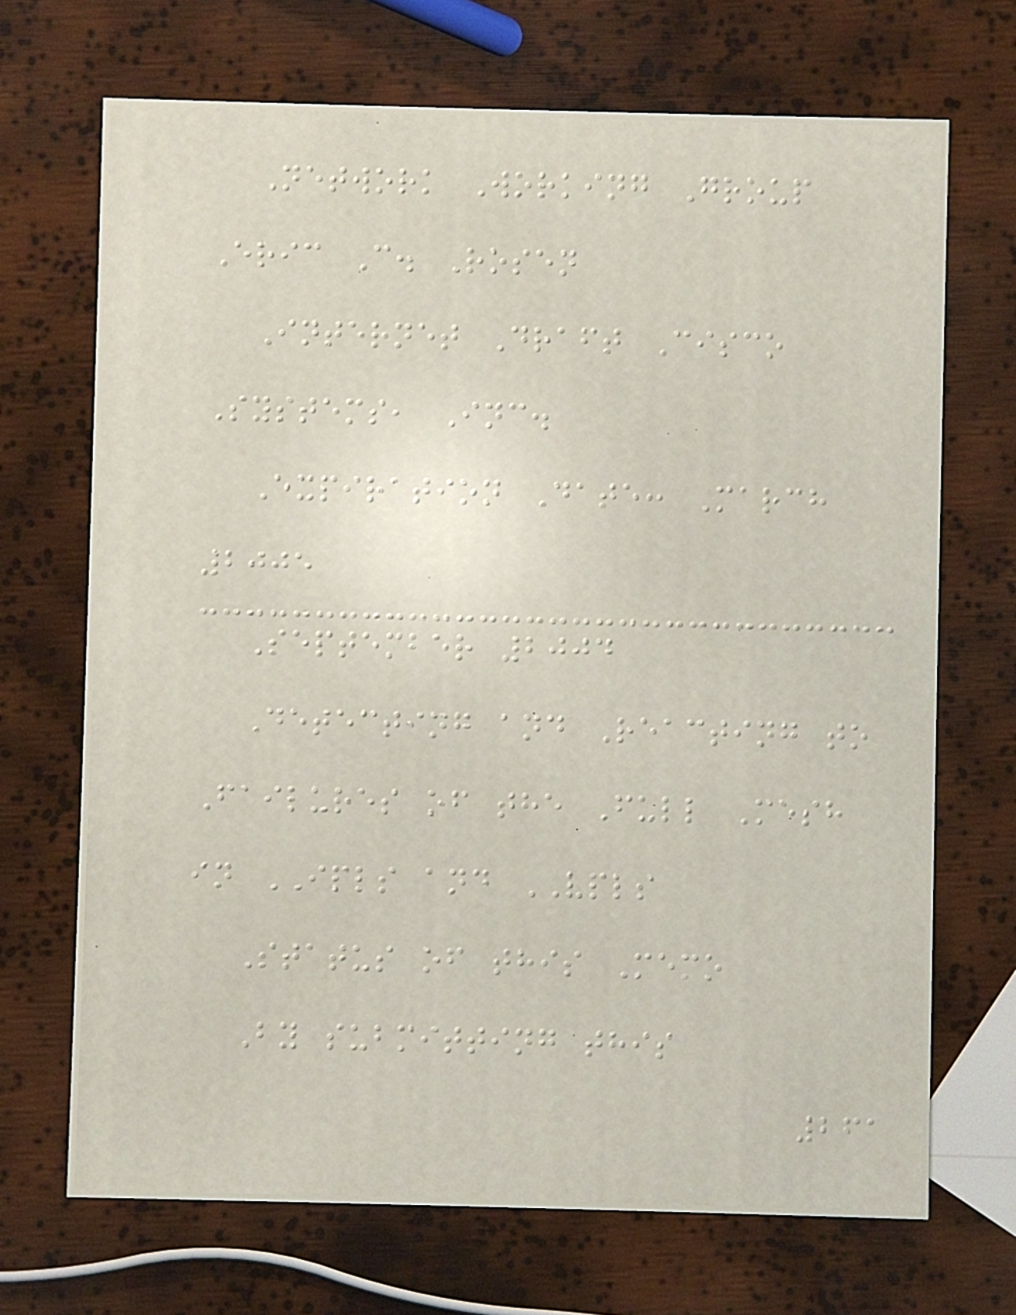Network Working Group
Eric C. Rosen
Internet Draft Cisco
Systems, Inc.
Expiration Date: March
2005
September 2004
Detecting and Reacting to
Failures of the Full Mesh
in IPLS and VPLS
Status of this Memo
By submitting this
261
